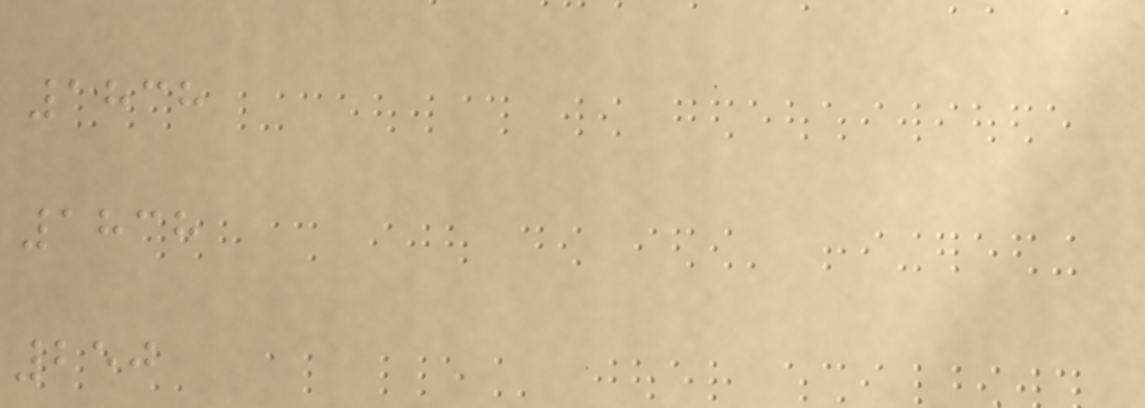1838
1838
250
